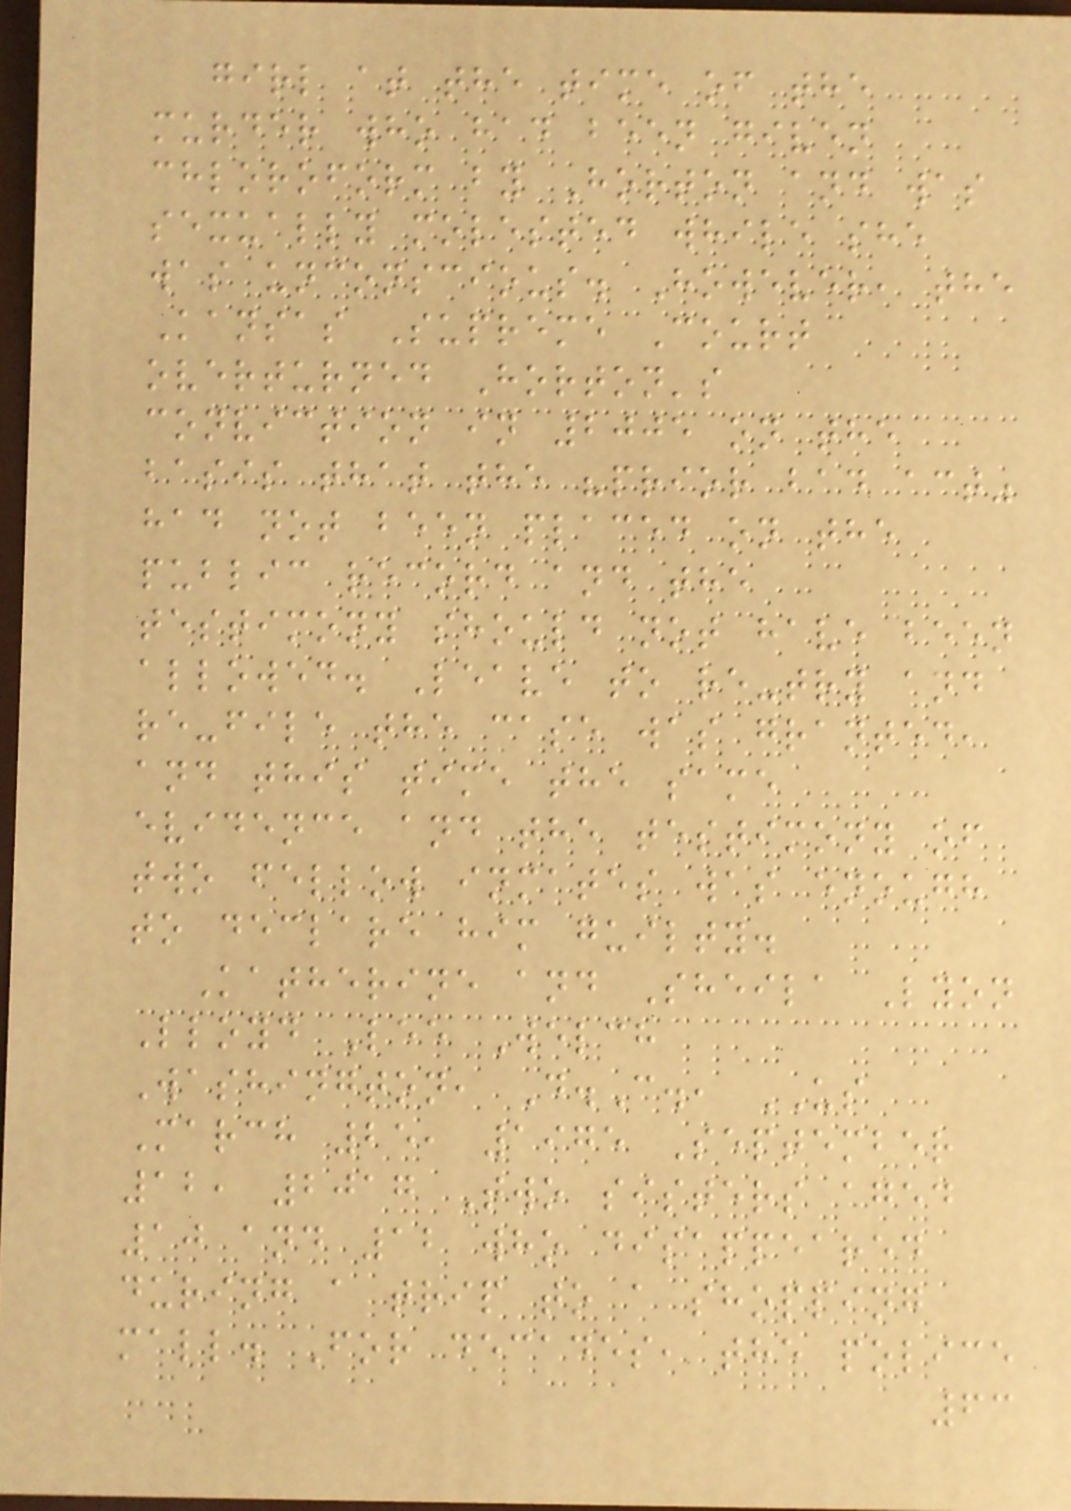girl at the time of the
murder who had been given
chloroform by Horton and was
sexually molested while she
was unconscious. However, the
Kansas Supreme Court
overturned Horton's
conviction in 2005 on the
basis that the "prior bad act"
had not been placed on the
public record and the
testimony should not have been
allowed. Leave to re-try and
re-file the case was granted,
and this time the same
evidence and the testimony of
two fellow inmates was enough
to declare him guilty.
Katherine and Sheila Lyon
Lloyd Lee Welch
Washington, D.C., US
March 25, 1975 September
12, 2017 Two sisters aged
10 and 12 who disappeared
during a trip to a shopping
mall. For decades, the police
63
